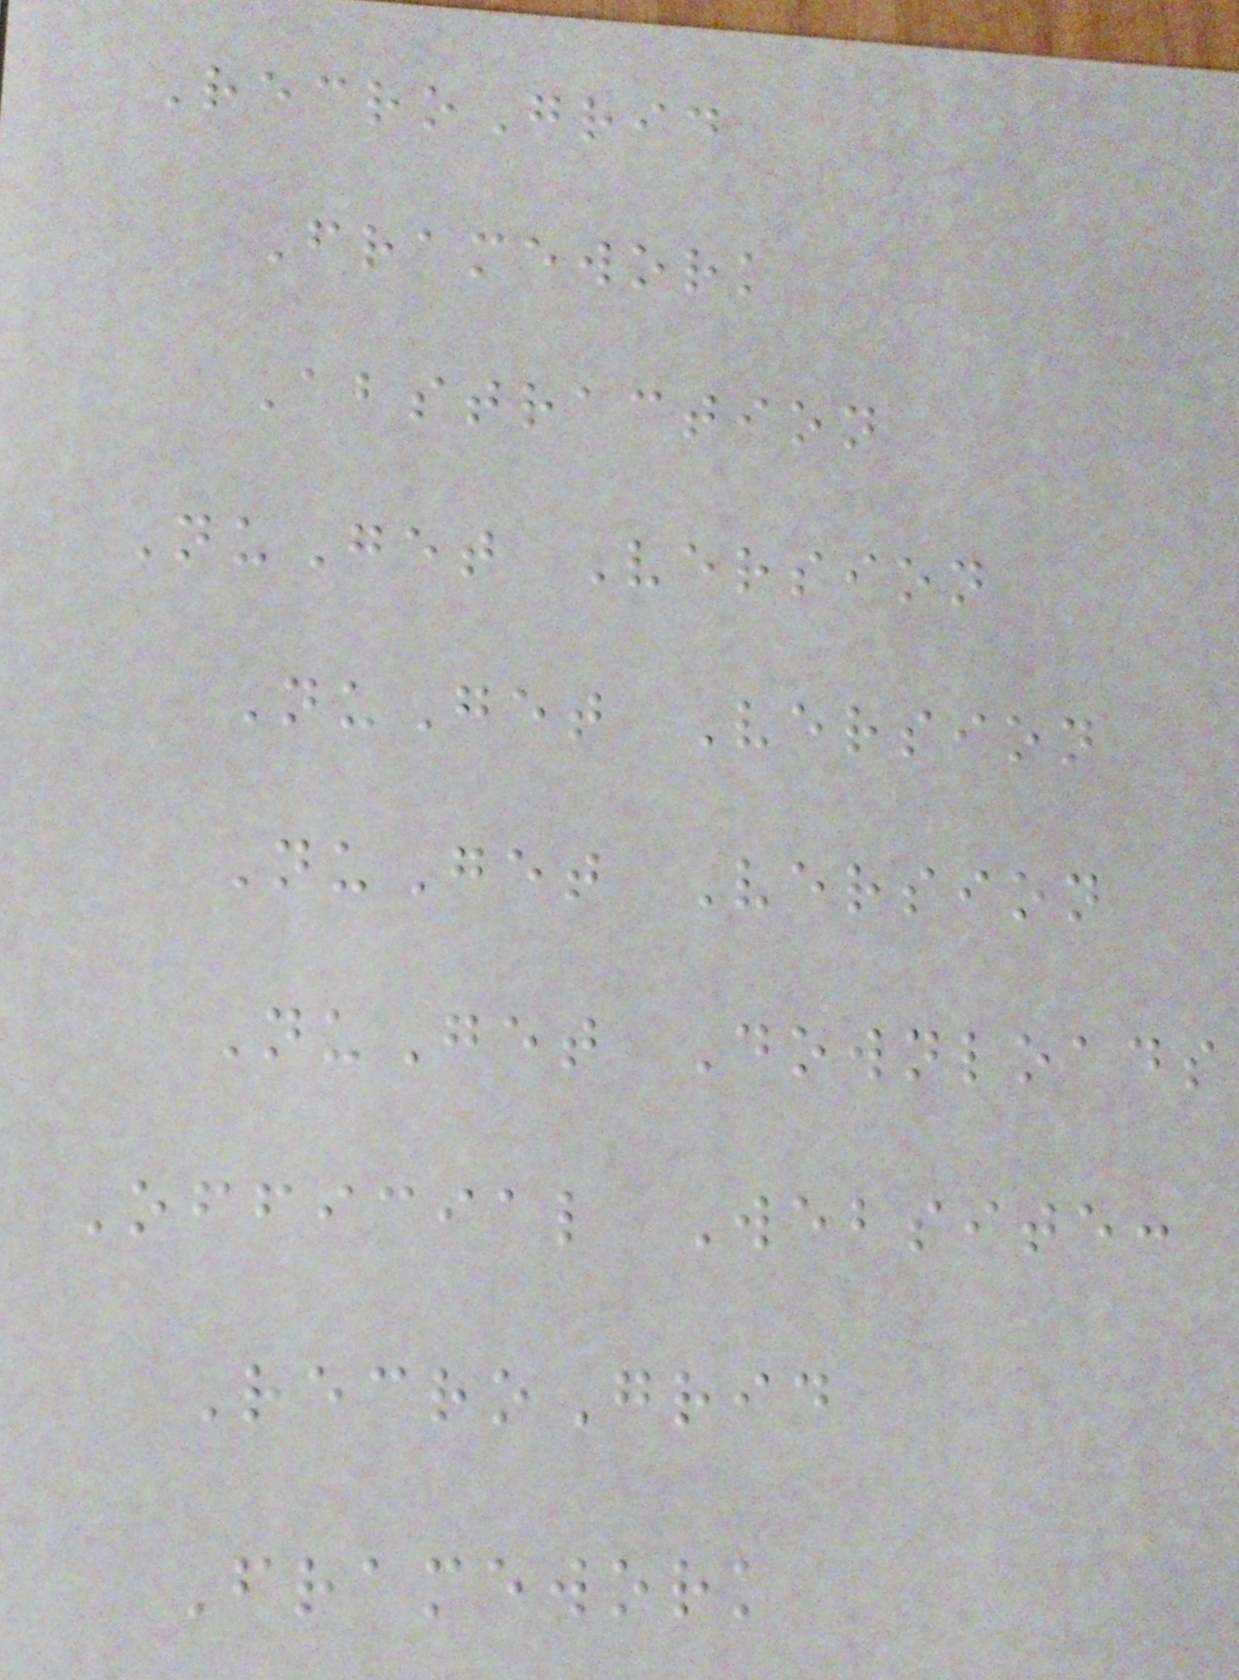RecroGrid
Framework
Abstraction
NuGet Version
NuGet Version
NuGet Version
NuGet Downloads
Official Website:
RecroGrid
Framework
